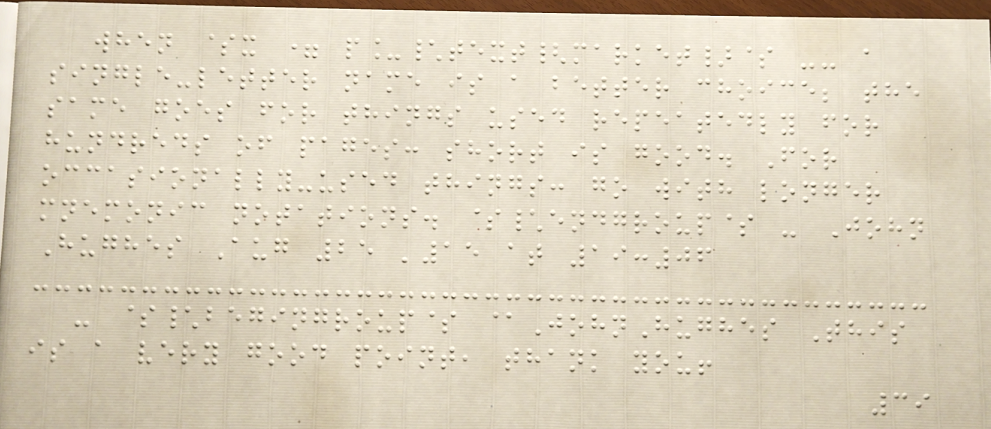when $x = p_\text{market}$ -- a
single-letter name is a better choice; the
same goes for things used repeatedly for
hundreds of pages: short is good. For
occasionally-used things: go with longer
mnemonic notations. $\endgroup$ - John
Hughes Aug 25 '15 at 19:06
- $\begingroup$ @JohnHughes This
is a very good point, thank you!
39
